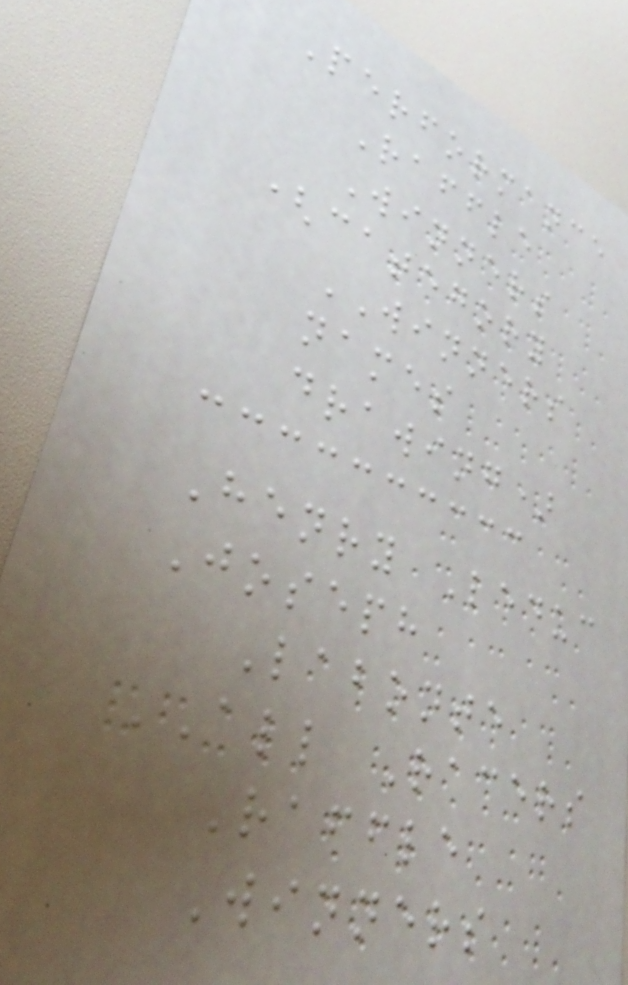Performance
Raffle
Winners
(category
WINNERS
names
drawing)
Henry Leduc
Joseph
Labonte
ALL Racers
Raffle
Winners
